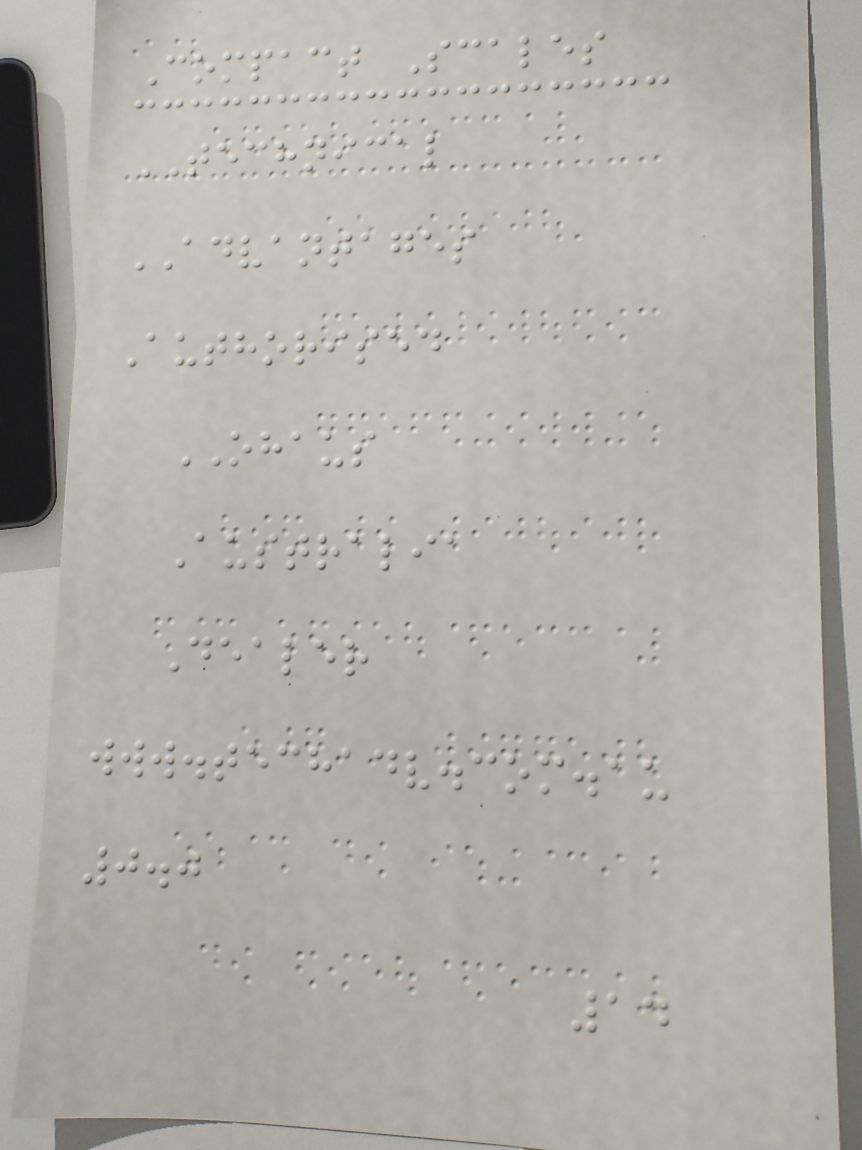Compact Scales
TECHNICAL
ADVANTAGES
Authorised
OHAUS
Australia
Dealer
www.techadv.com.au
0.0
14
